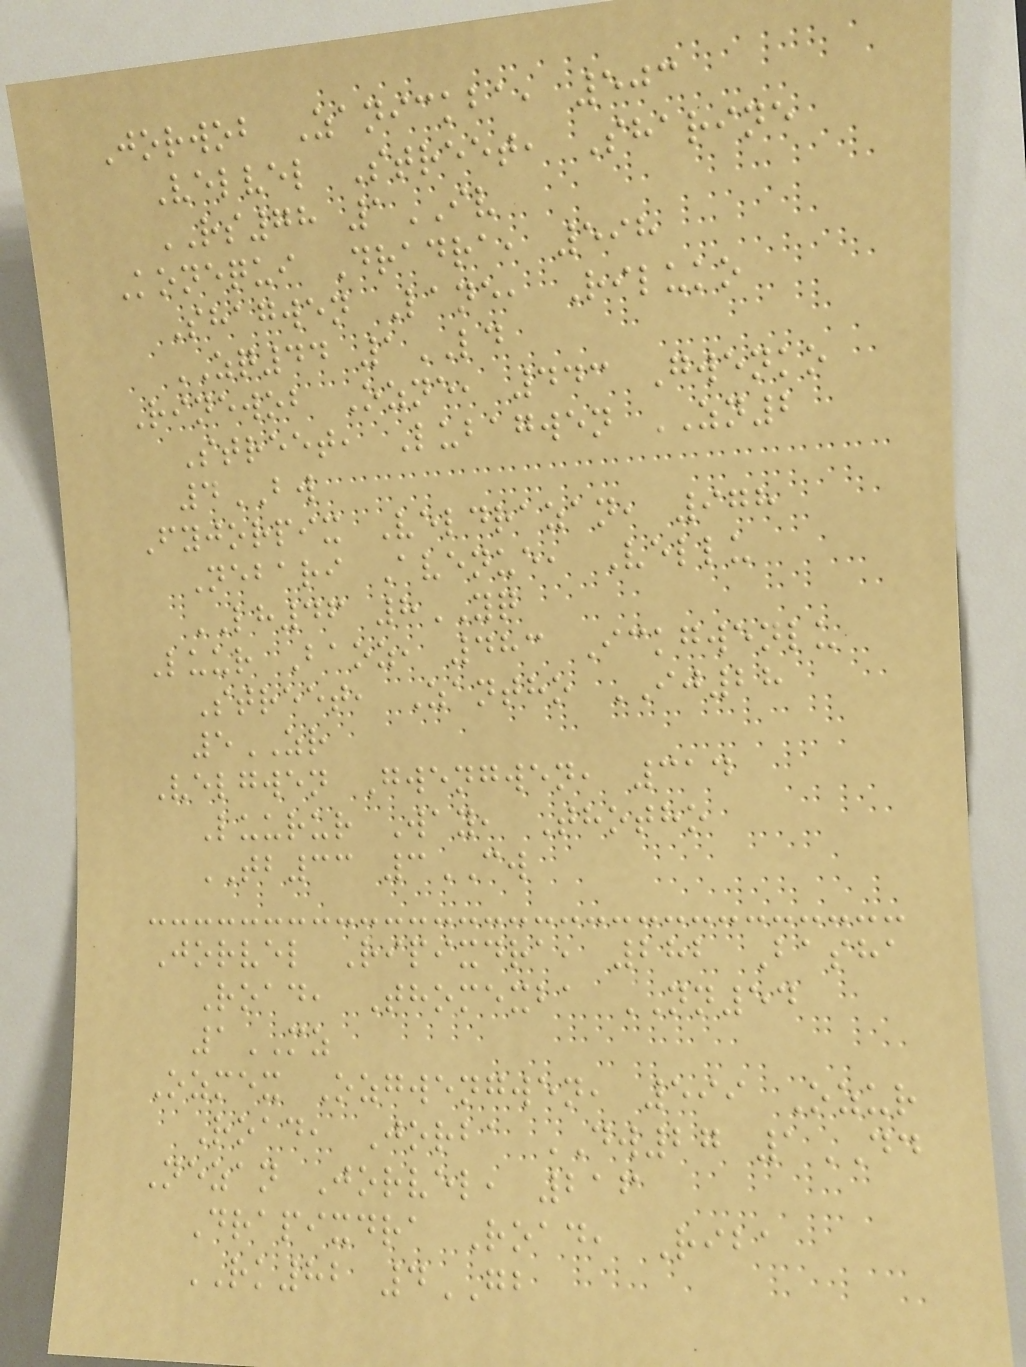Jorwob Zanickba, 503
Velvel Street, Sharine
RS78 1IV
Konequi Dradra, 598
Shagwen Lane, Riluko
ZQ44 1LD
Rinewob Ozne, 443 Gwenko
Street, Lubagwen ZN2
4BW
Fyjorpix Veldrazan, 978
Nebari Avenue, Vellu
LH46 8YQ
Luur Baoz, 483 Ickgwenlu
Street, Zantho IJ28
5ZR
Velgwen Gwengwen, 314
Luurur Way, Thotho
TB33 3CW
Jorvel Ripixdra, 282 Basha
Road, Thomexba NN54
1MZ
Ozmex Ozgwengwen, 599 Ozur
Road, Jorba DW27 1DD
Nezan Jorvel, 216
Drapixdra Road, Riba
RK82 4GB
